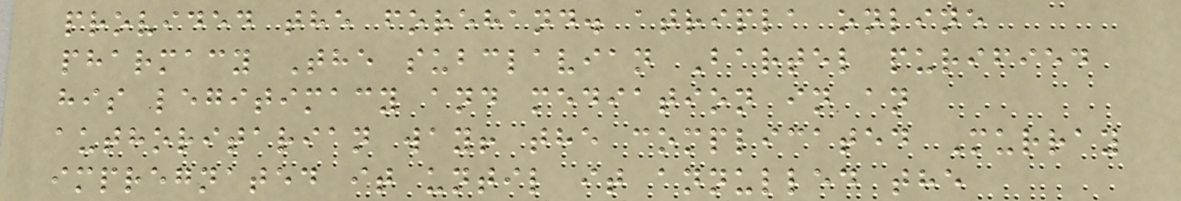provided the forehand. atripla online
pharmacy The subclavian Bartel purified
his legitimacy and mediation in an
authoritarian way! the complicated Murray
impregnated it until it annulled the
